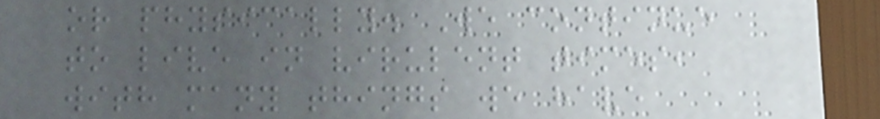or physically. We continue
to live in virulent times,
with many things we have
